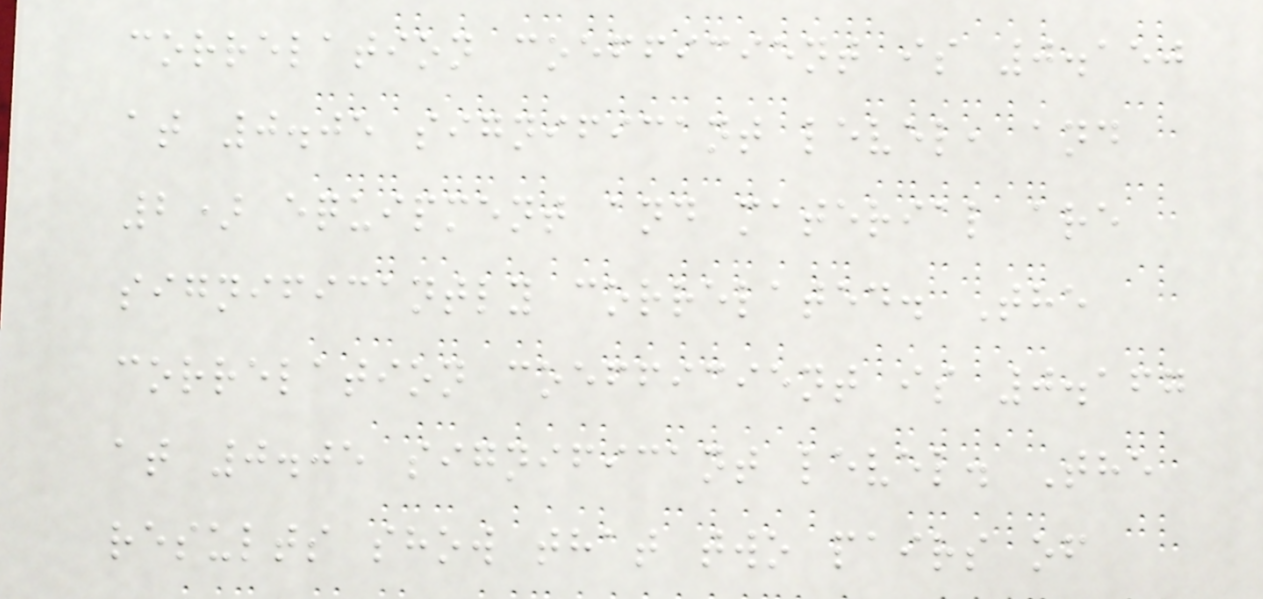correlation coefficient is 0.150
at 0.05 significant level, and
2) equipment and material are
significantly correlated. The
correlation coefficient is 0.167
at 0.05 significant level. The
results show that two pairs of
